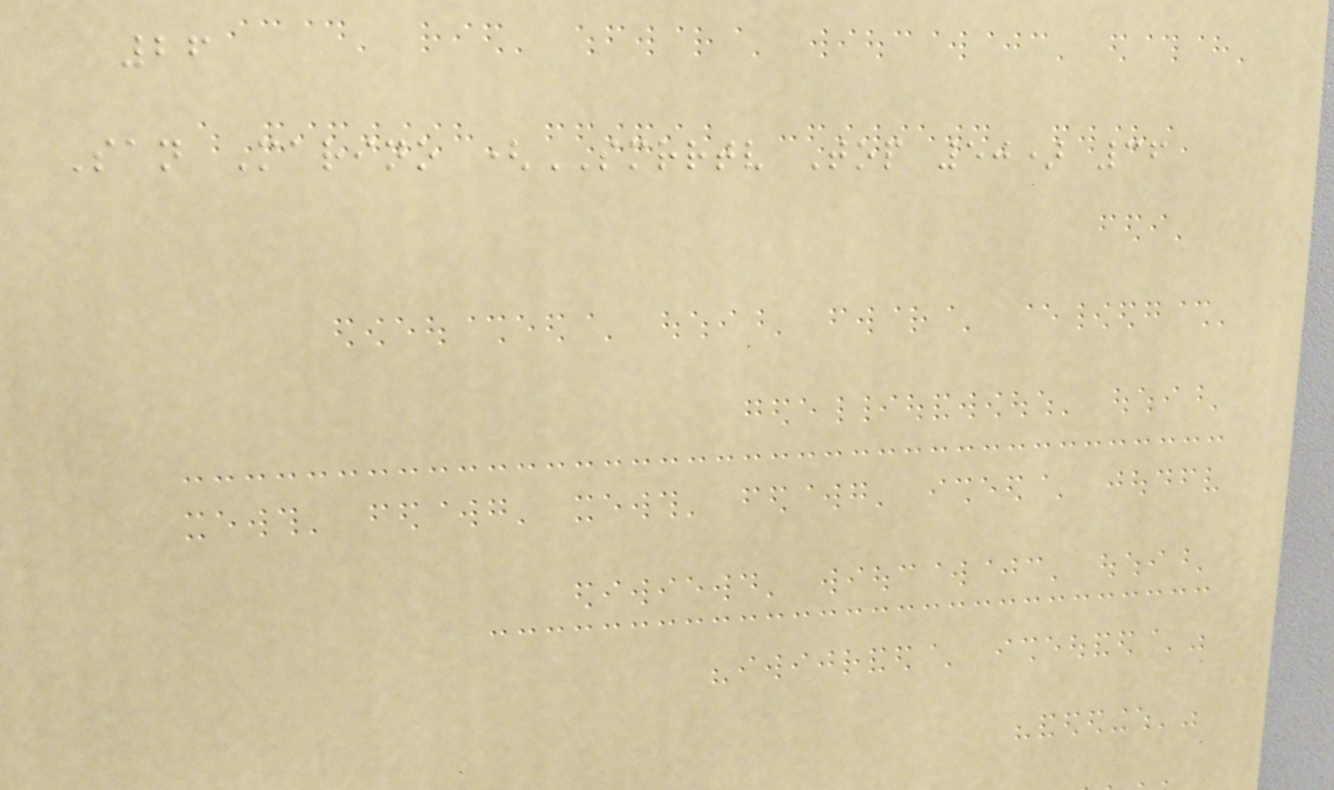26
San Marino (SMRRTV Top 50) 36
